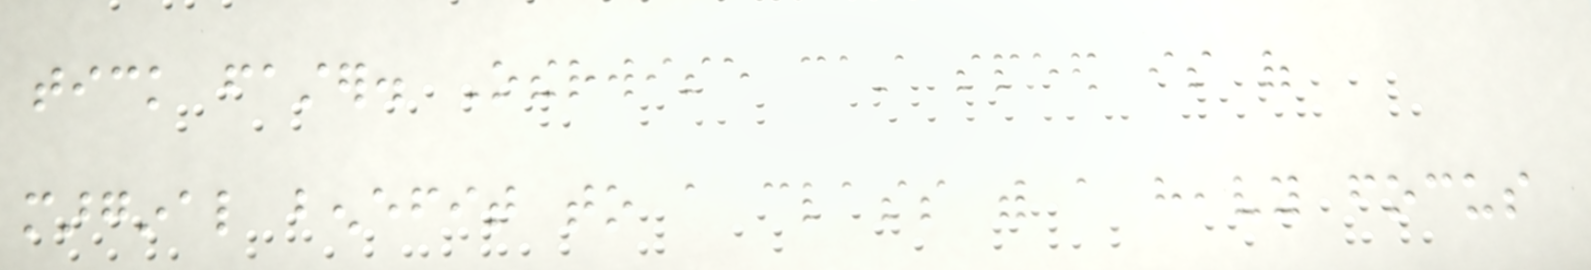tick faster. Otherwise cast speed is of
marginal benefit to a class with a heavy focus
